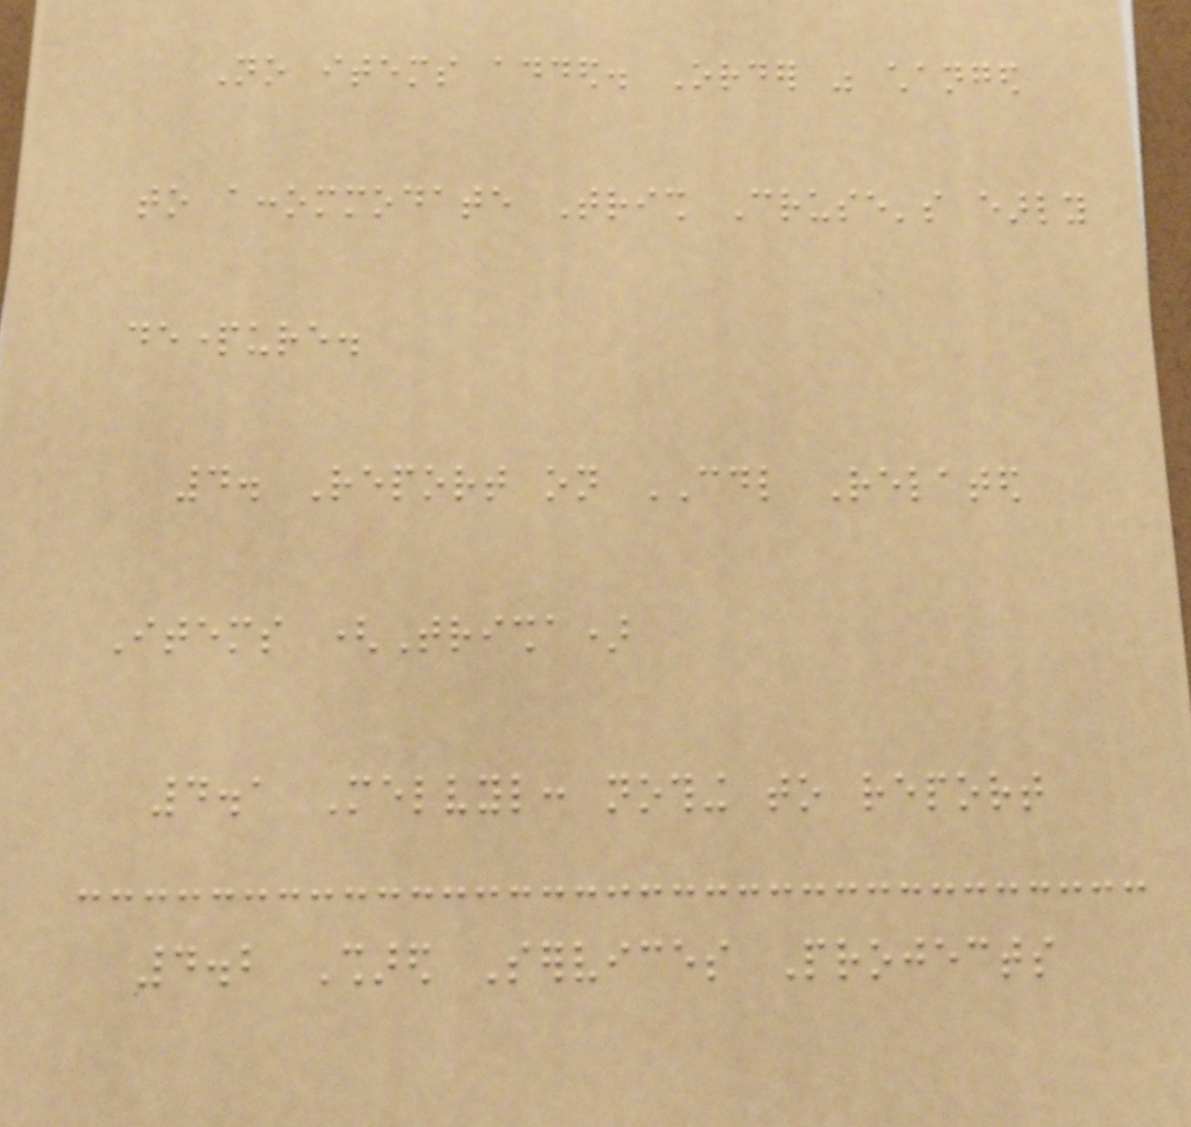No items added. Order was changed
to accommodate Trish Cruse's early
departure.
4. Report on CDL Related
Items (Trisha)
4.1 Melvyl: nothing to report
4.2 Shared Services Projects
